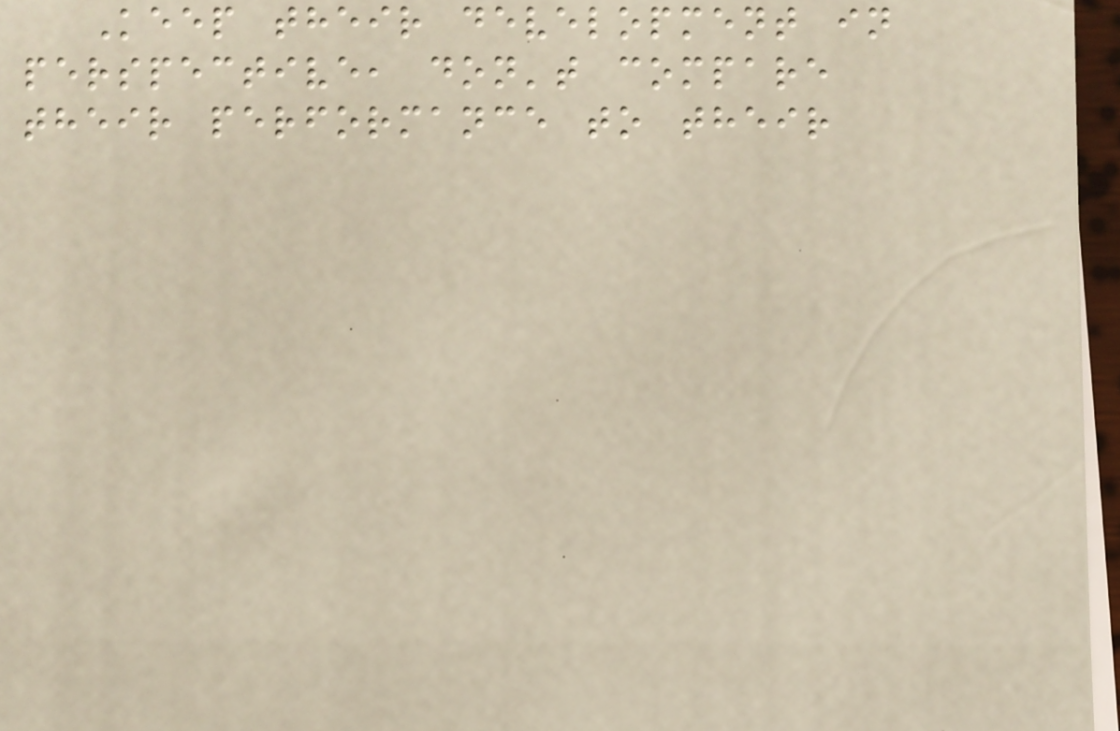Keep their development in
perspective, don't compare
their performance to their
